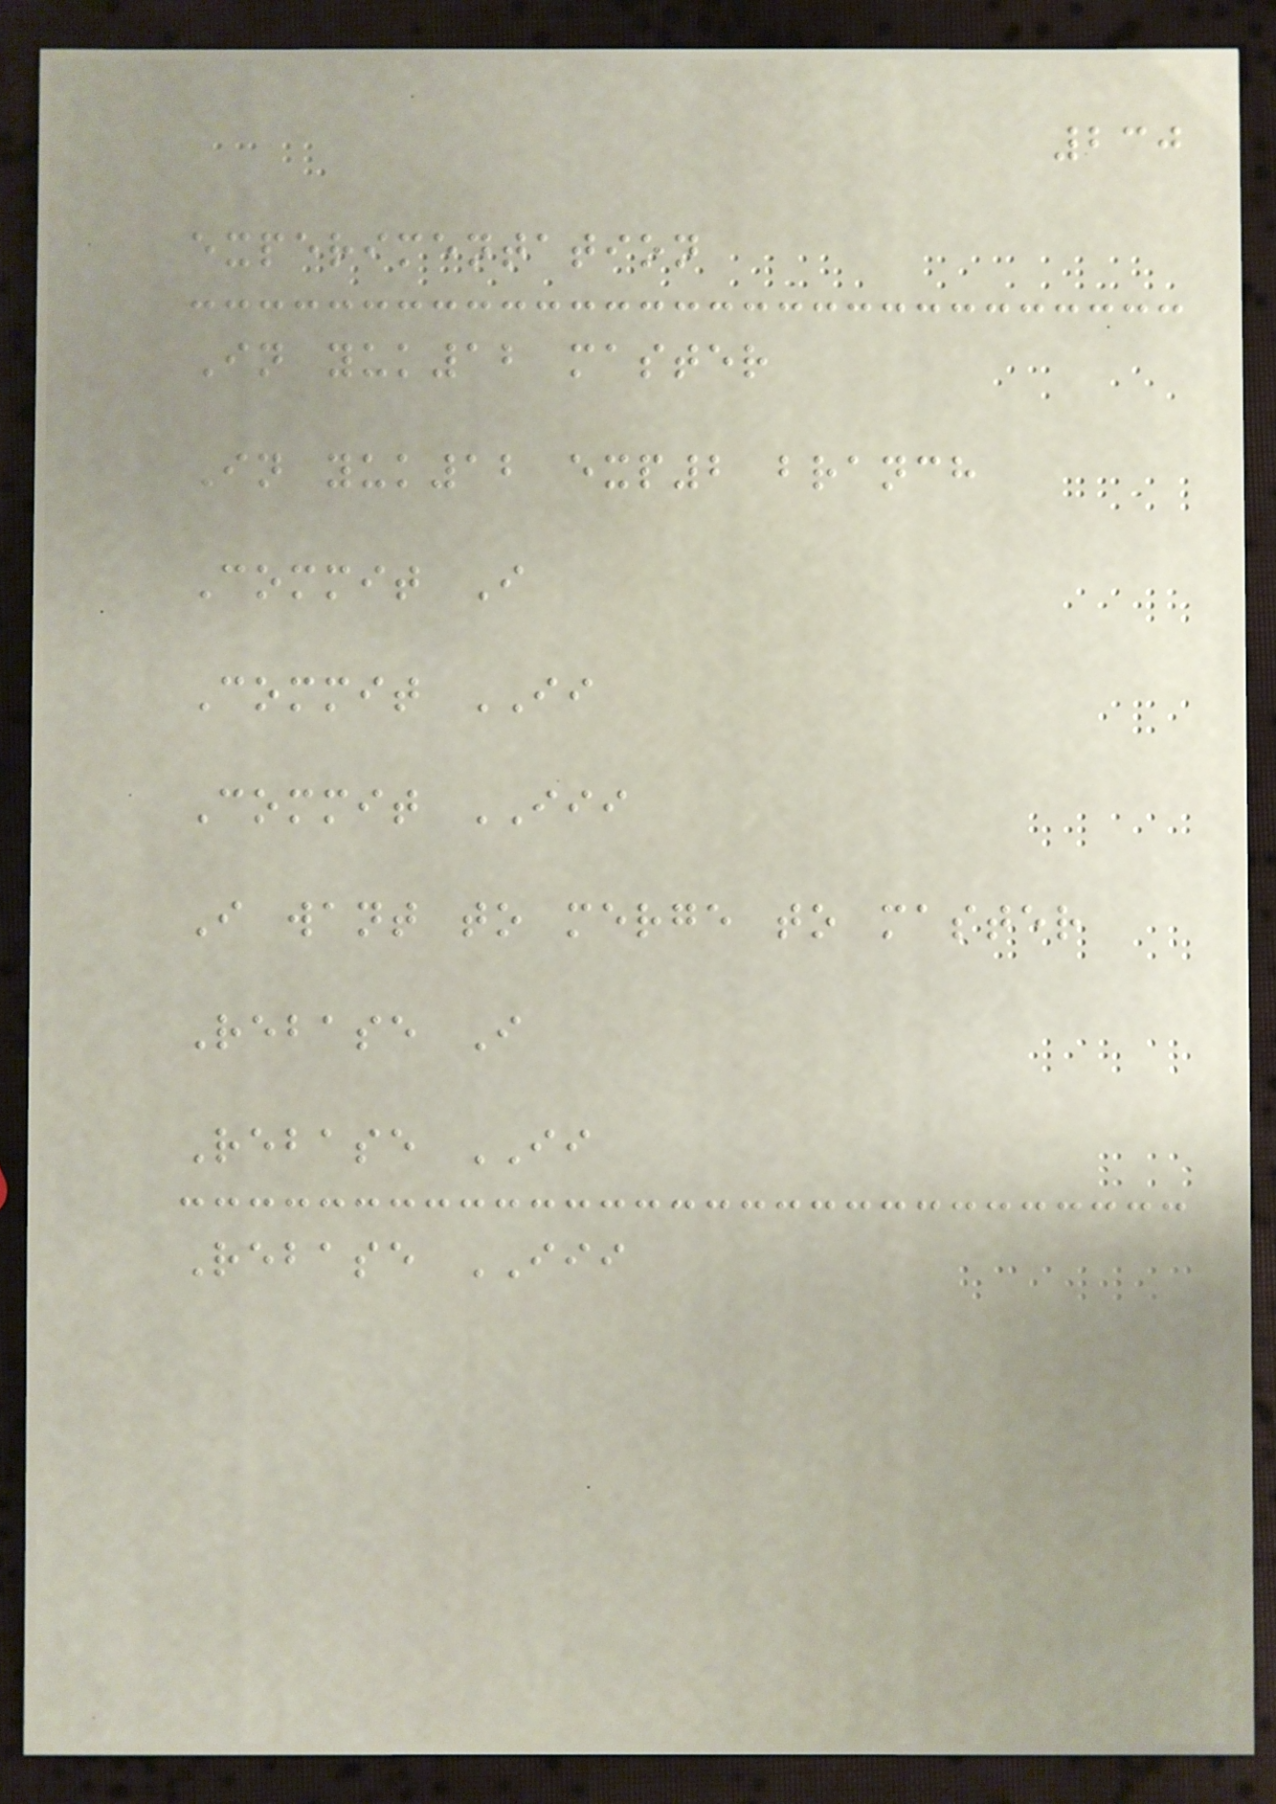230
experimentation
In yuk12 master
In yuk12 exp2 branch
Commit I
Commit II
Commit III
I want to merge to master
Rebase I
Rebase II
Rebase III
